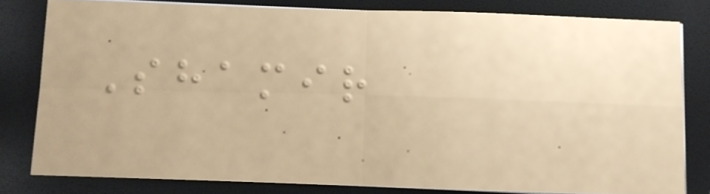Shamir
